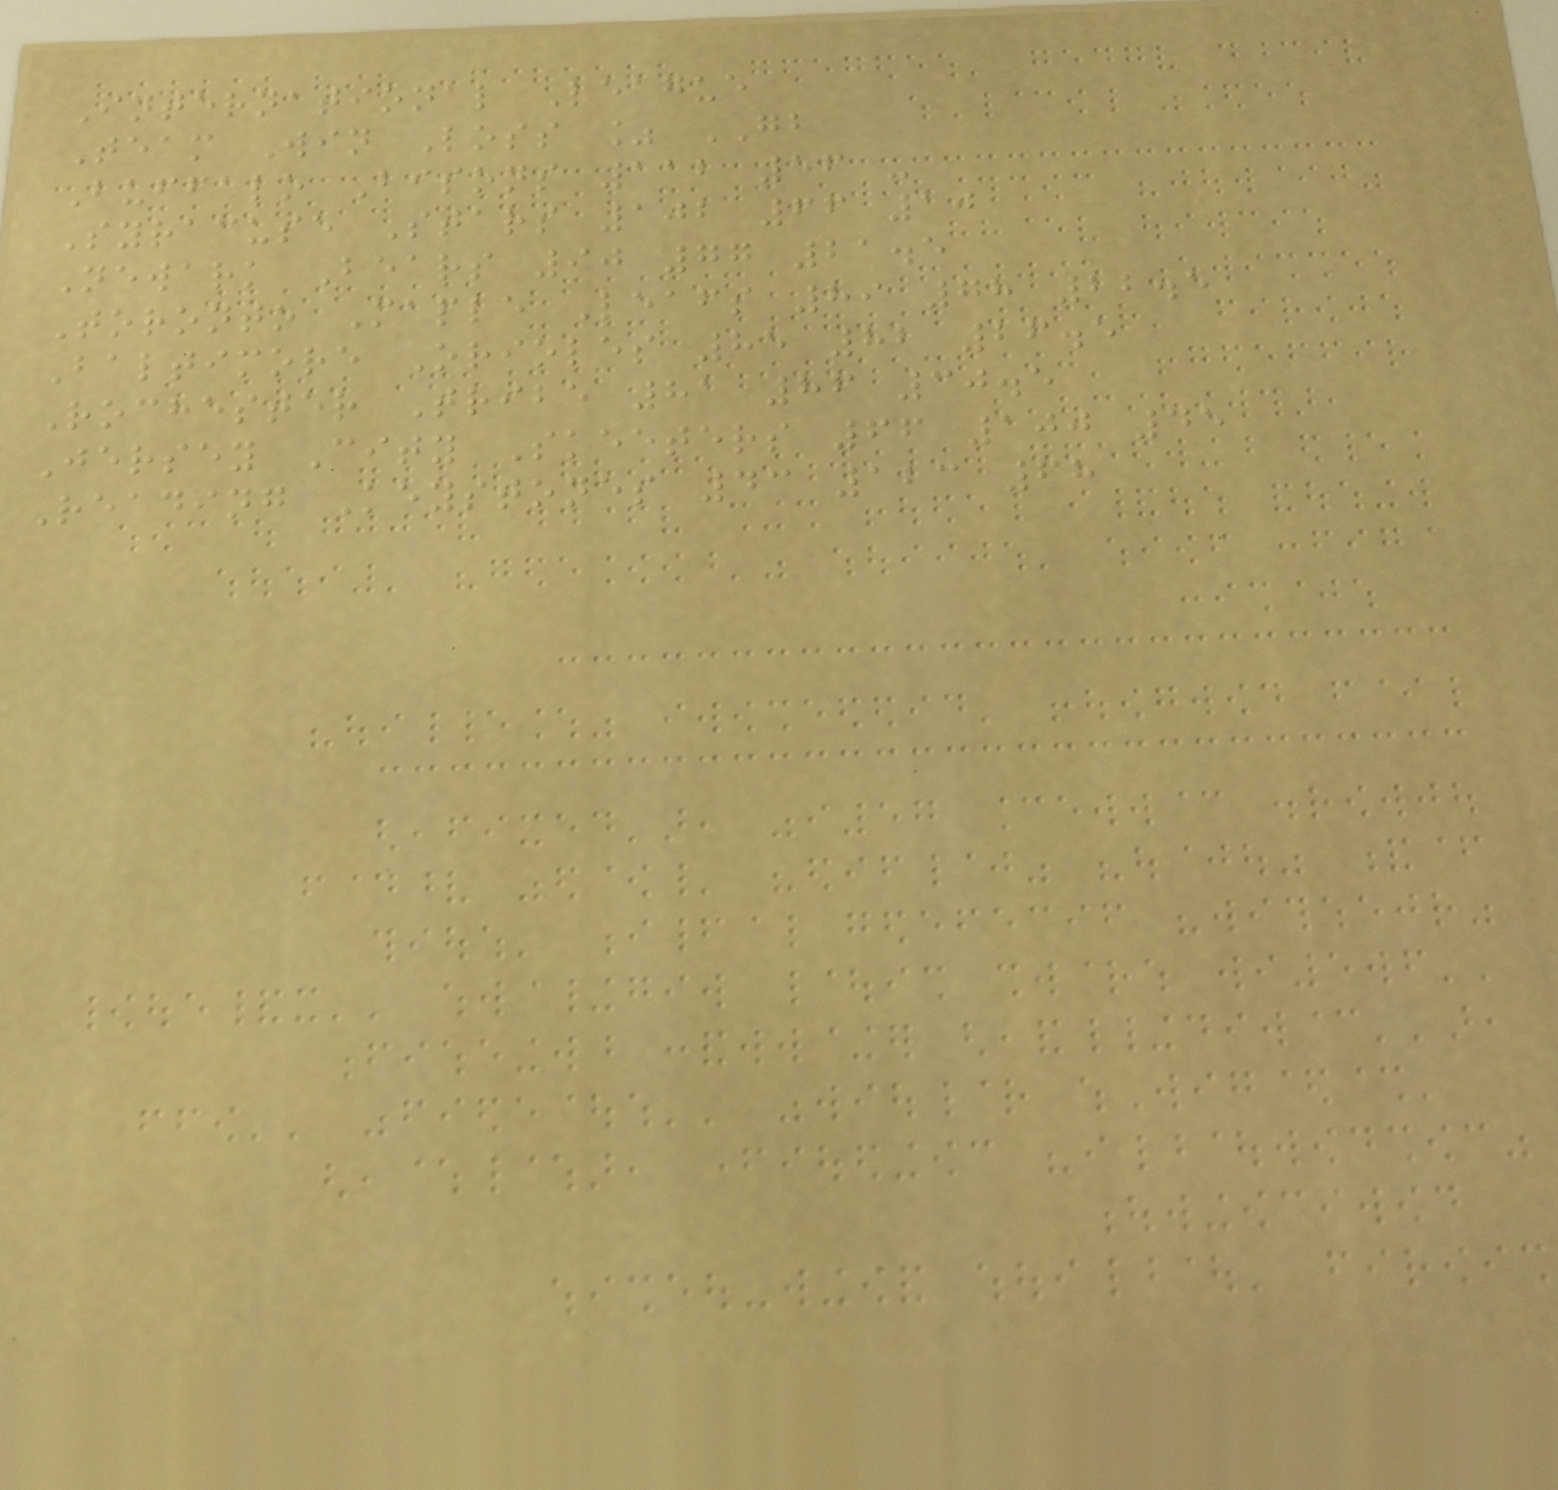International League
Team Win Loss % GB
Buffalo Bisons 112 56 -
Syracuse Stars 102 66 10
Newark Bears 90 77 21.5
Toronto Maple Leafs 89 78 22.5
Baltimore Orioles 85 82 26.5
Rochester Tribe 81 86 30.5
Jersey City Skeeters 66 100 45
Reading Keystones 43 123 68
